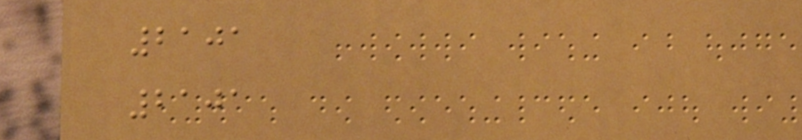2101
2101
